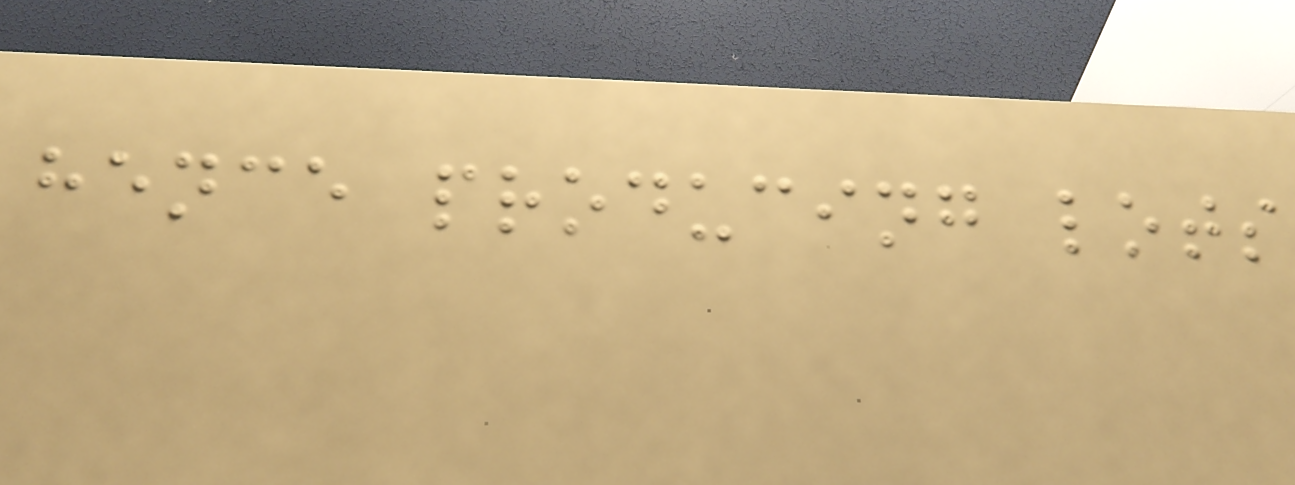hence producing lots
